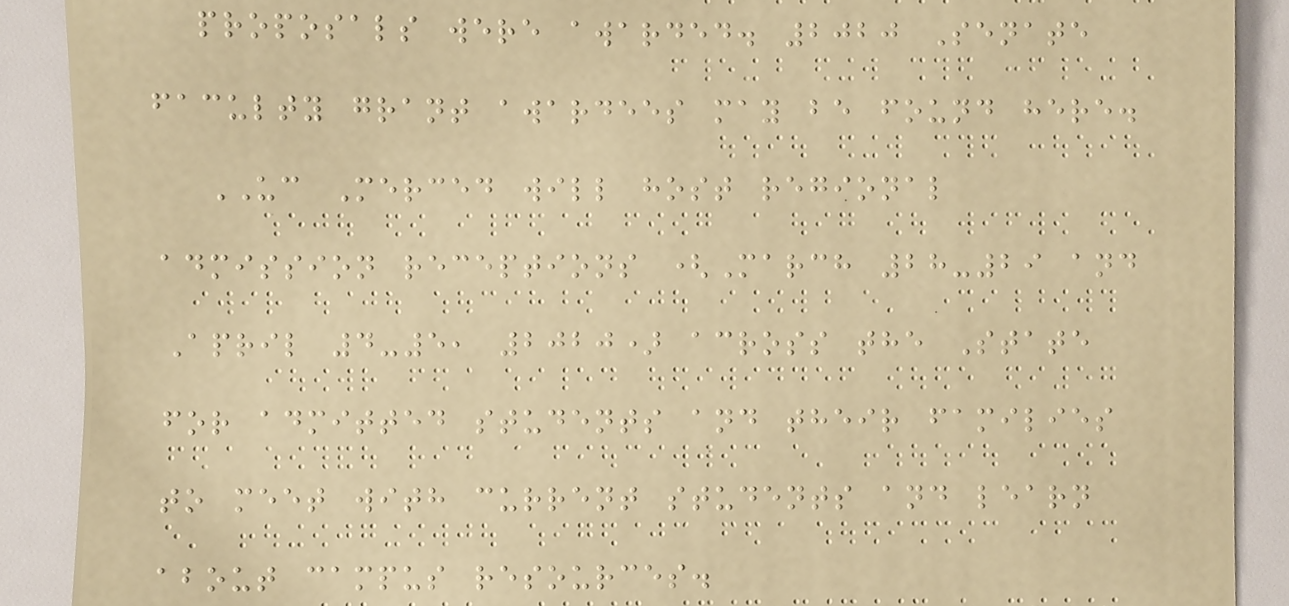proposals were awarded. 2020 Senate
faculty grant awardees may be found here.
UC Merced will host regional
admission receptions (March 28-29 and
April 4-5, 2020) across the State
for admitted students and their families
to meet with current students and learn
about campus resources.
